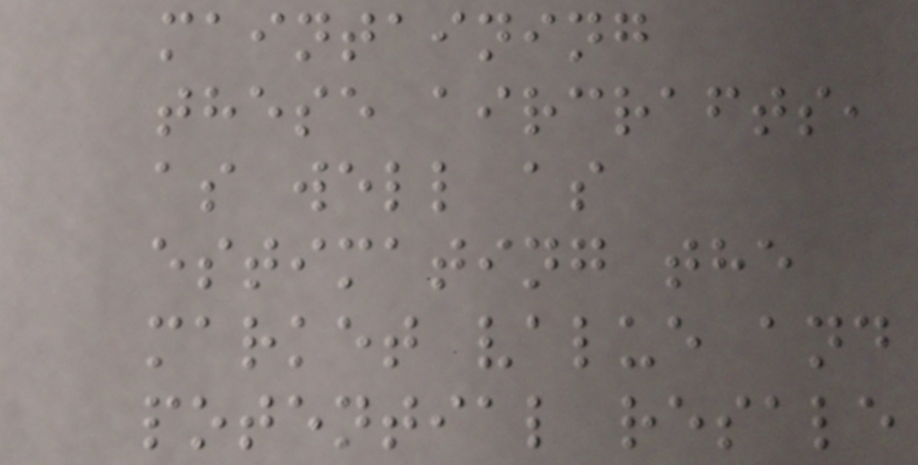maintaining
these aircrafts,
as well as
estimating the
market value and
potential resale
